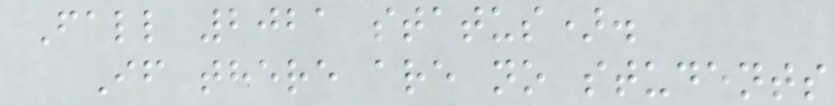Fall 2021 status).
If there are no students
